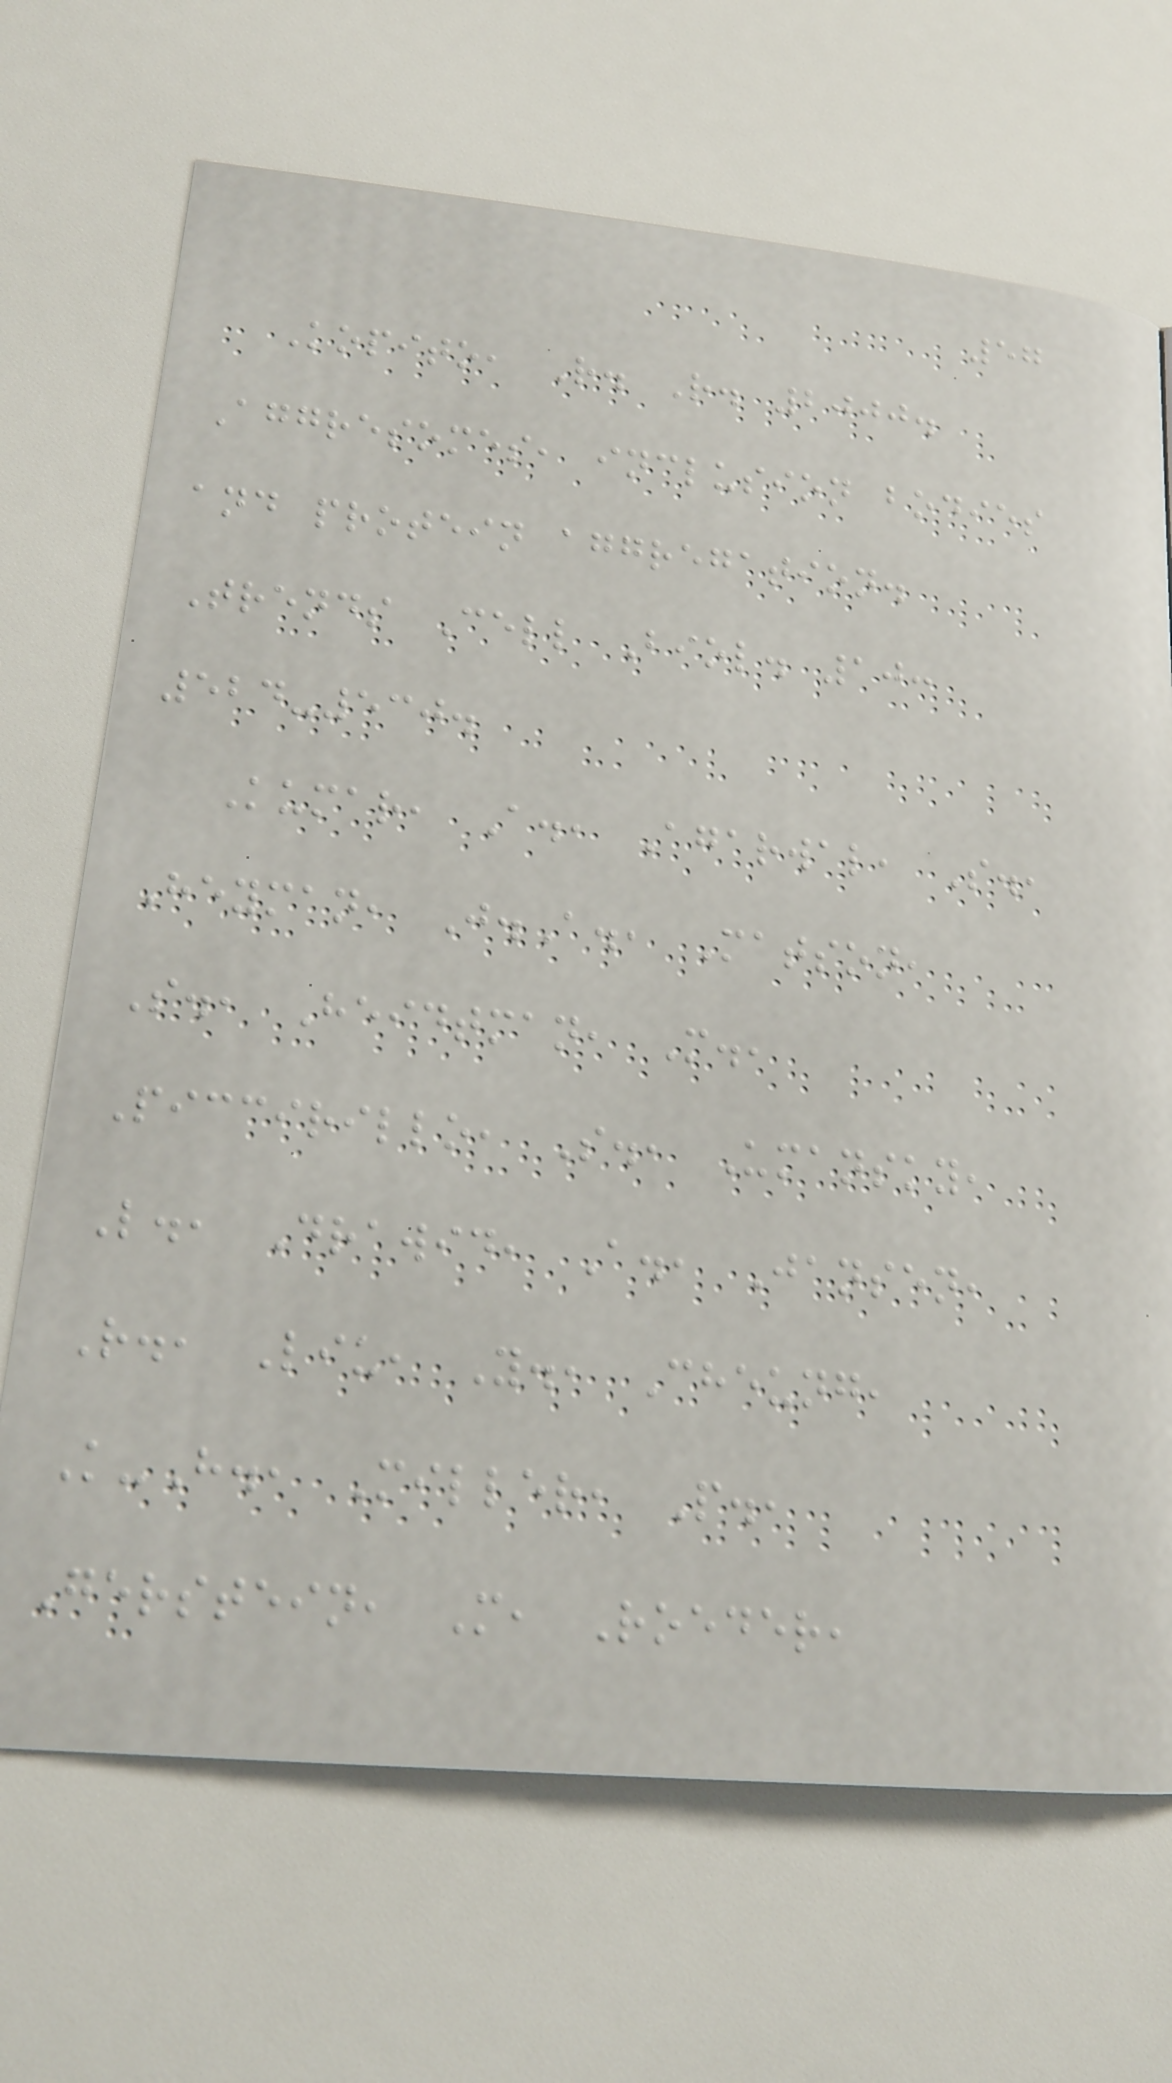57
Kopito, R. R. 2000.
Aggresomes, inclusion bodies
and protein aggregation.
Trends Cell Biol. 10:
524-530.
Kumar, A., Agarwal, S.,
Heyman, J.A., Matson,
S., Heidtman, M.,
Piccirillo, S., Umansky,
L., Drawid, A., Jansen,
R., Liu, Y., Cheung,
K-H., Miller, P.,
Gerstein, M, Roeder,
